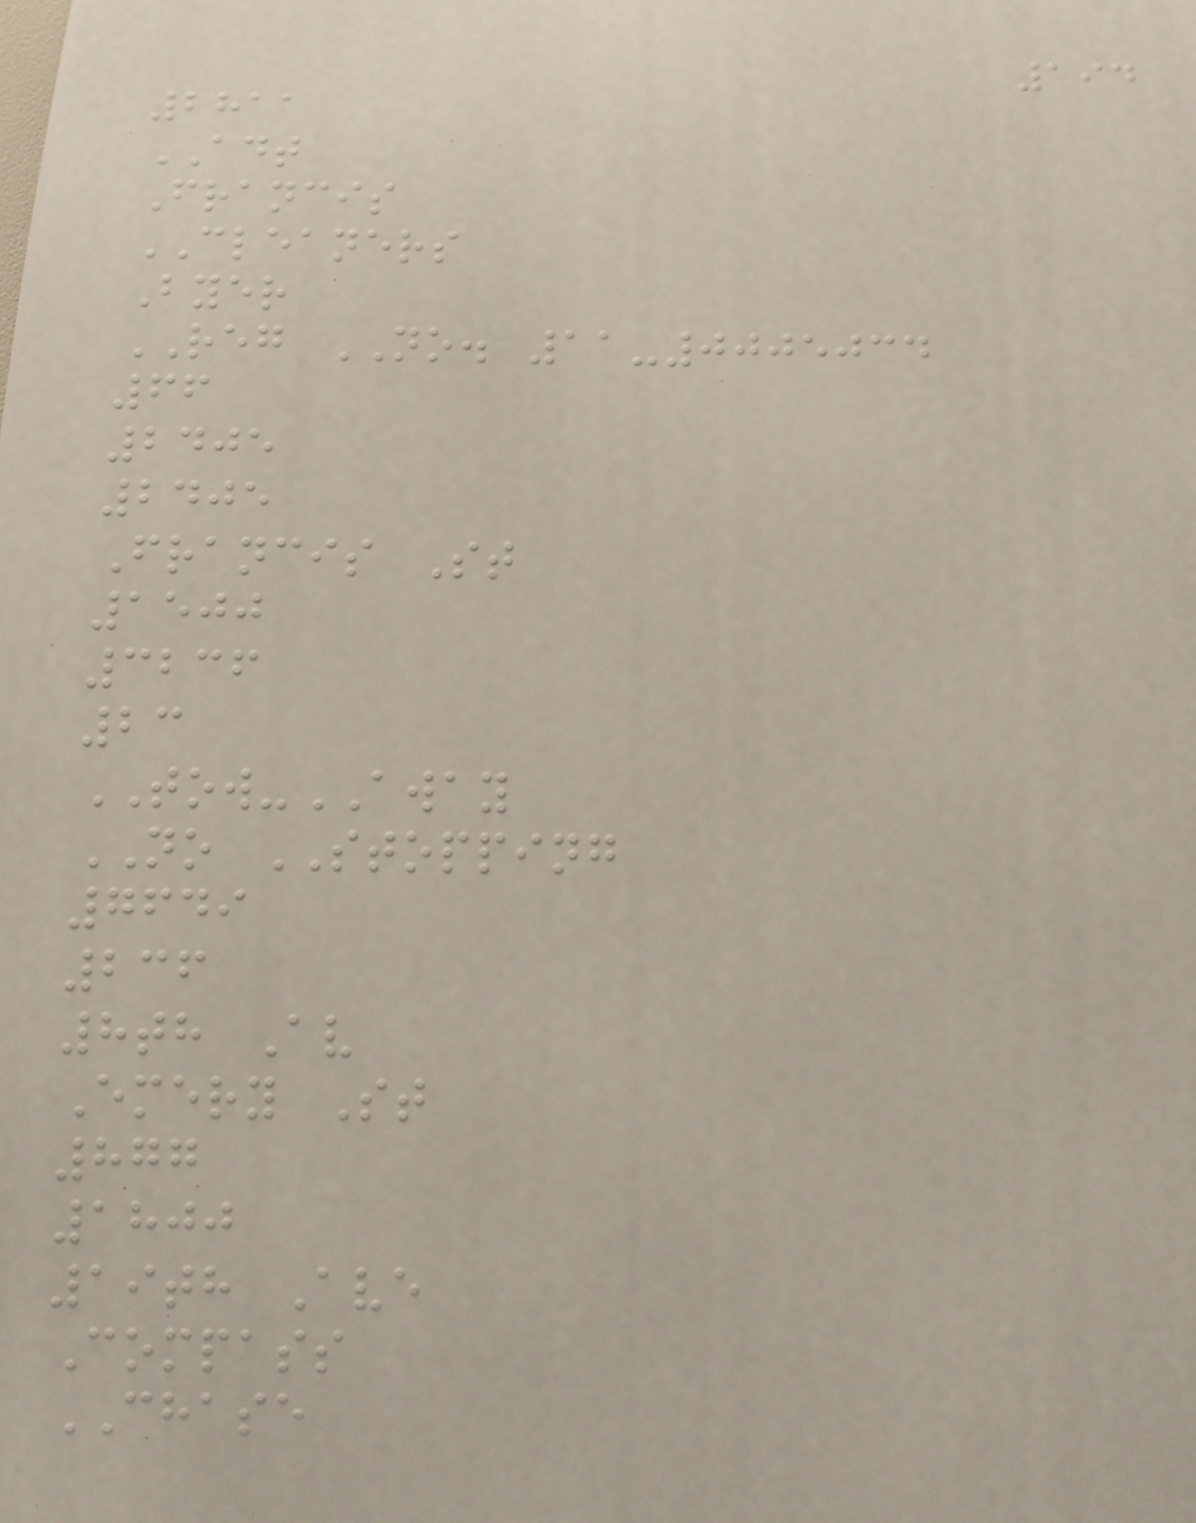194
2811
ADT
Francis
CLEANERS
Byer
REG NO. 11-0005034
66
2405
2405
Francis St
1500
3236
23
TOW-AWAY
NO STOPPING
7649
236
8th Av
Emery St
877
1800
19th Ave
Compass
CHASE
